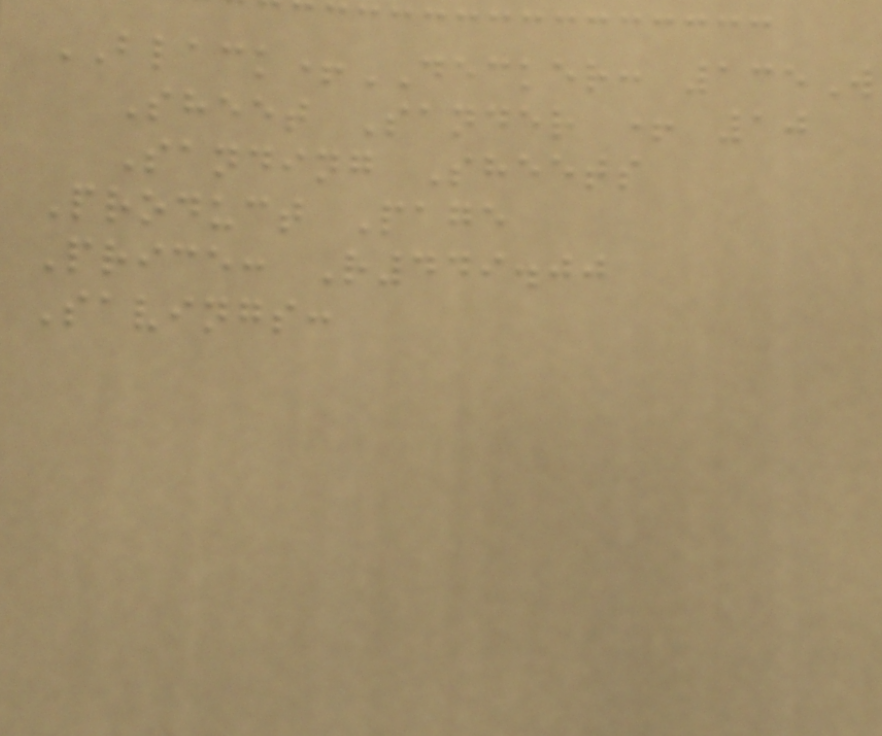BLACK+DECKER: 135W
Sheet Sander + 10
Sanding Sheets
Product Page
Price: R449.00
Savings:
